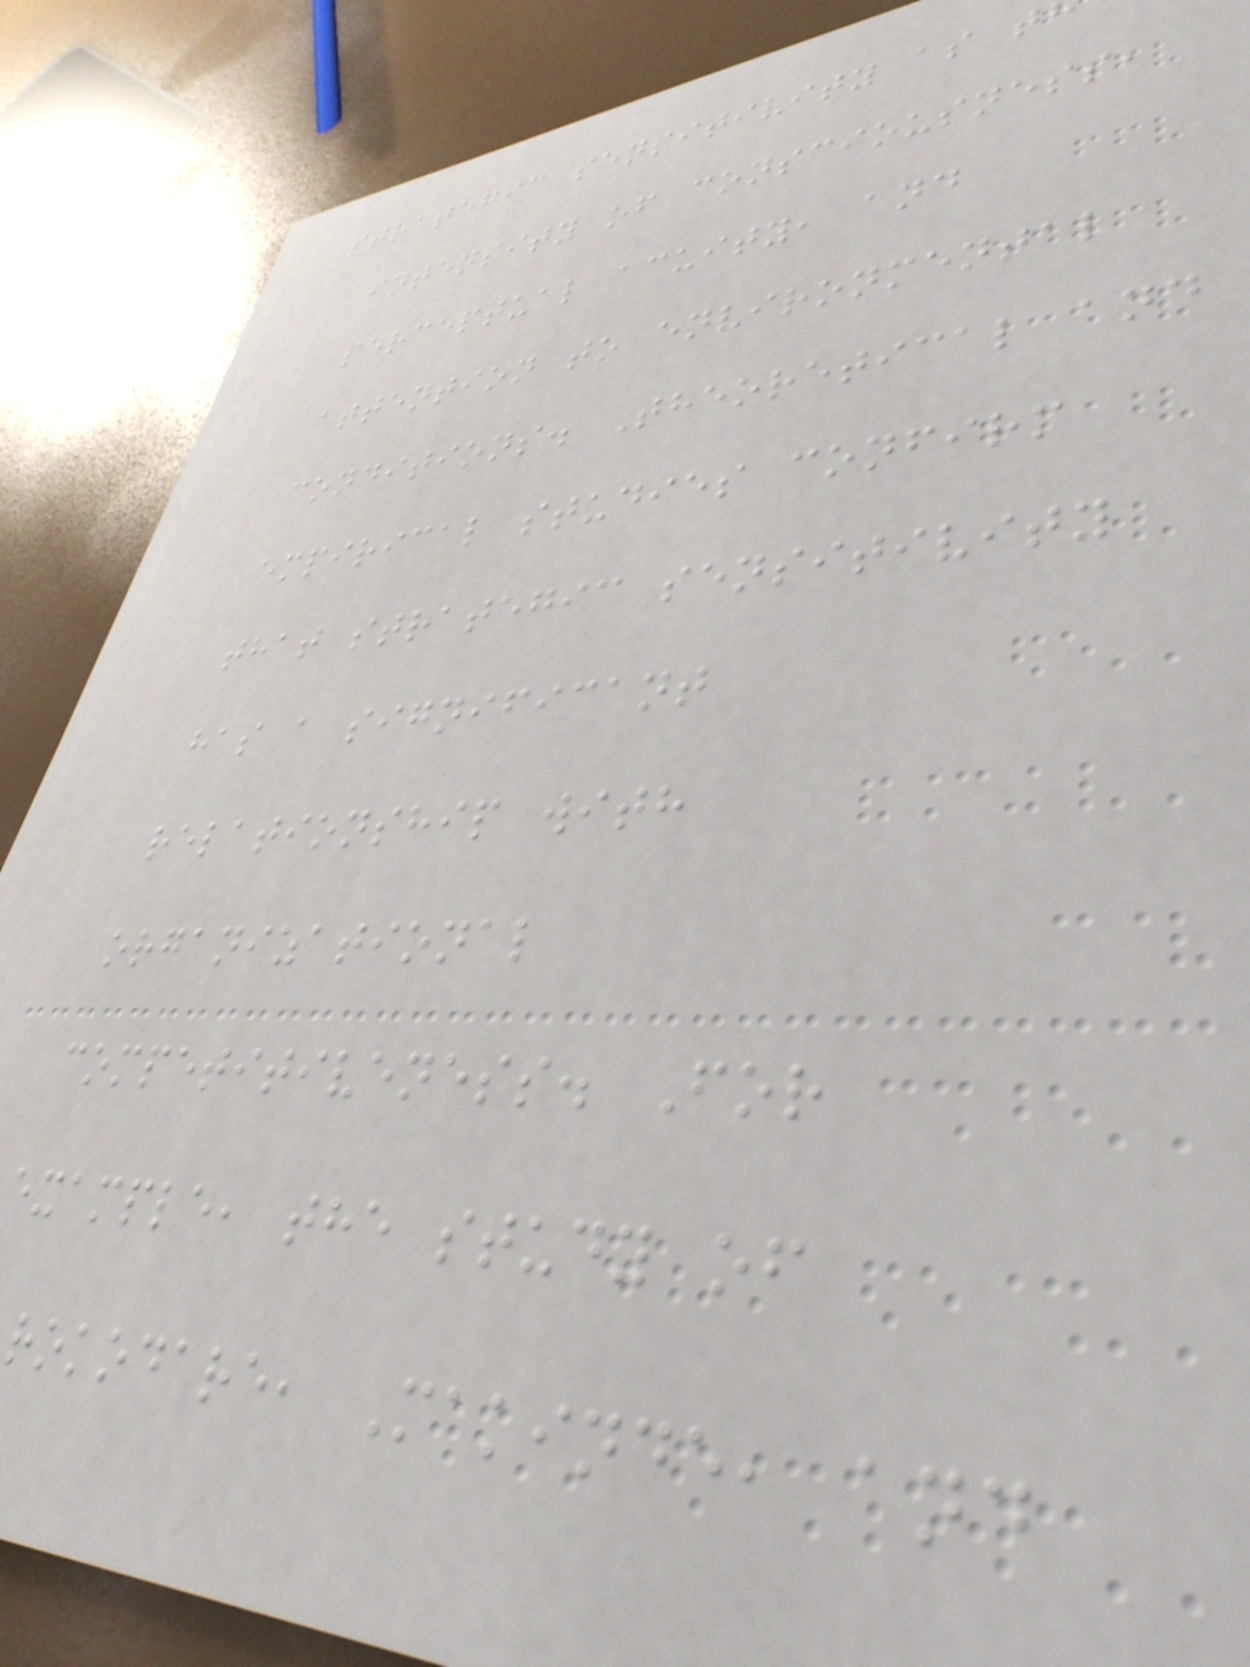strategic sensitivity as t
intensity of consciousness,
perceptual acuity, and
attention to environmental
conditions. Theoretical and
empirical studies confirm
that strategic sensitivity
has a significant
relationship with
organizational
competitiveness. For
example, the study of
rokodare, Makinde, and
